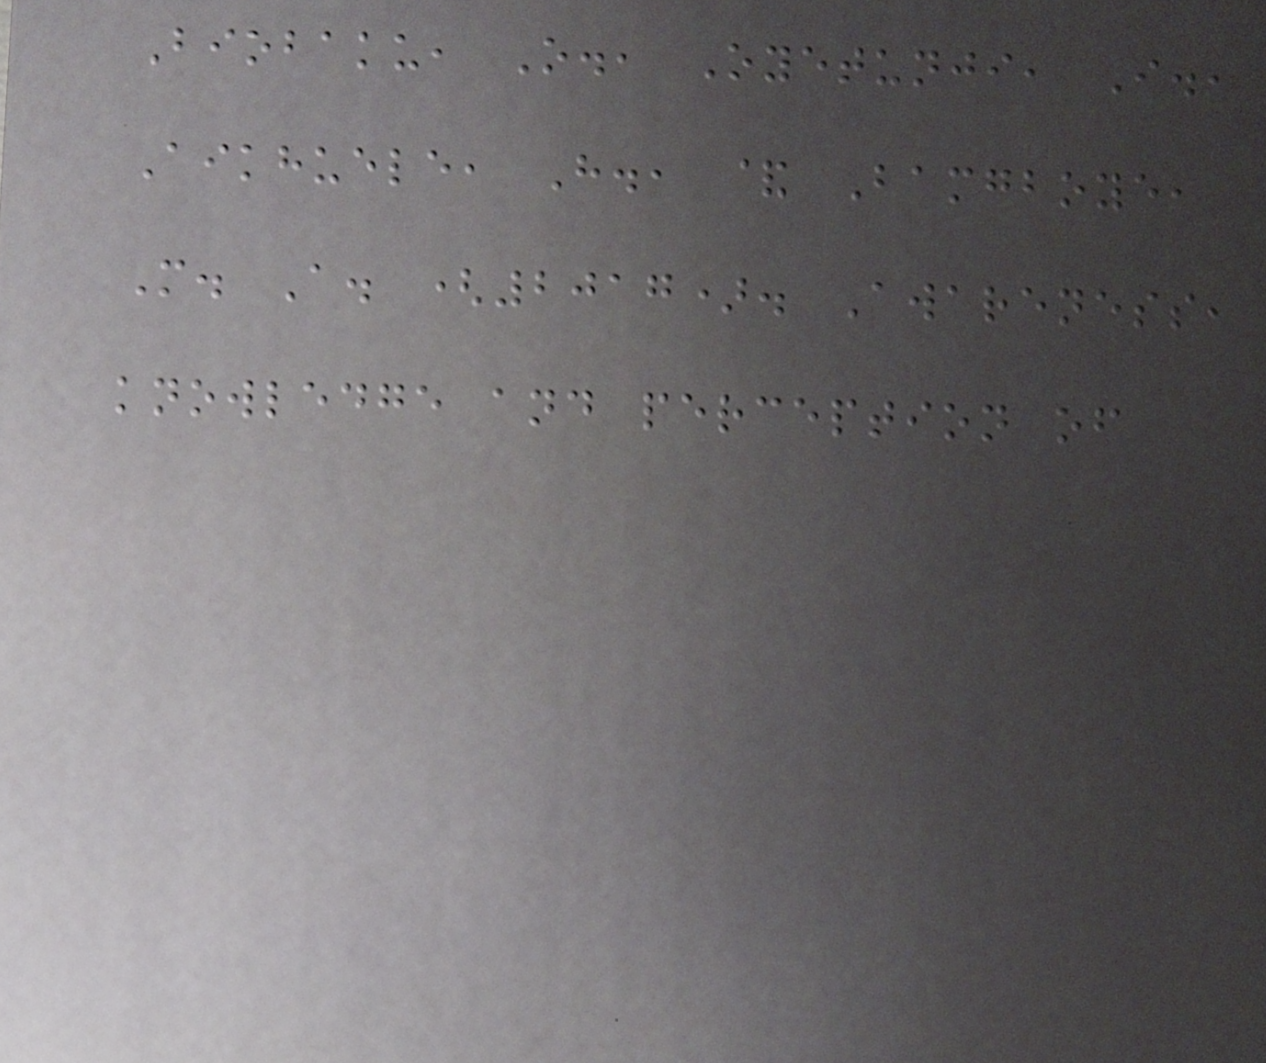Biobaku, O., Oyetunji, I.,
Aikhuele, H., & Bamgboye,
M. A. (2017). Awareness,
knowledge and perception of
